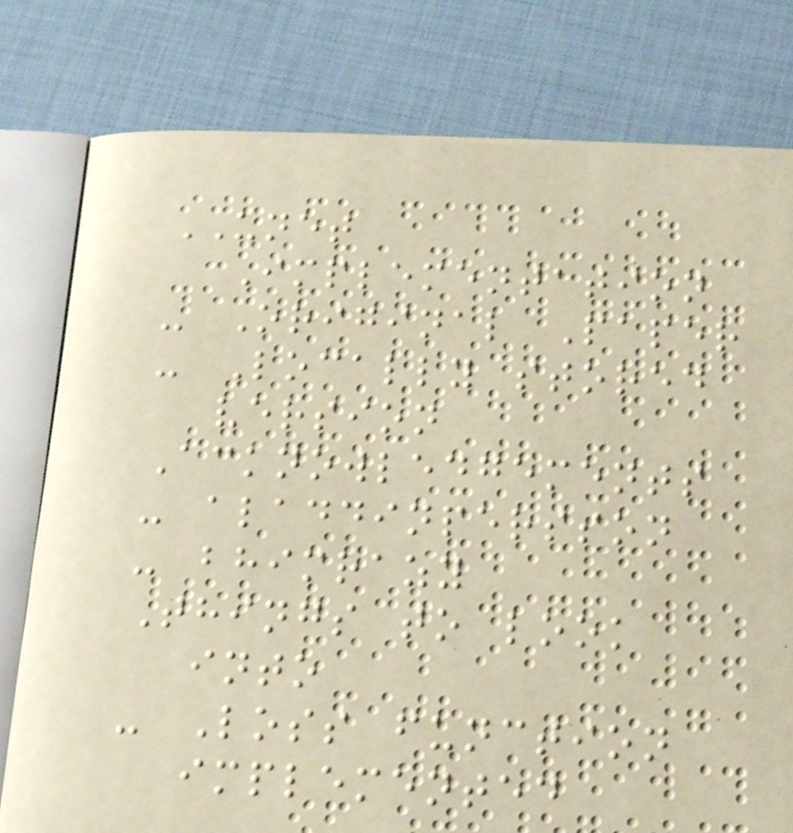UNET
Implementation
- Original Paper
- Locally stored
version
Acknowledgements
- aladdinpersson
- bhimrazy
Things to look
into
- Loss function
implemented
